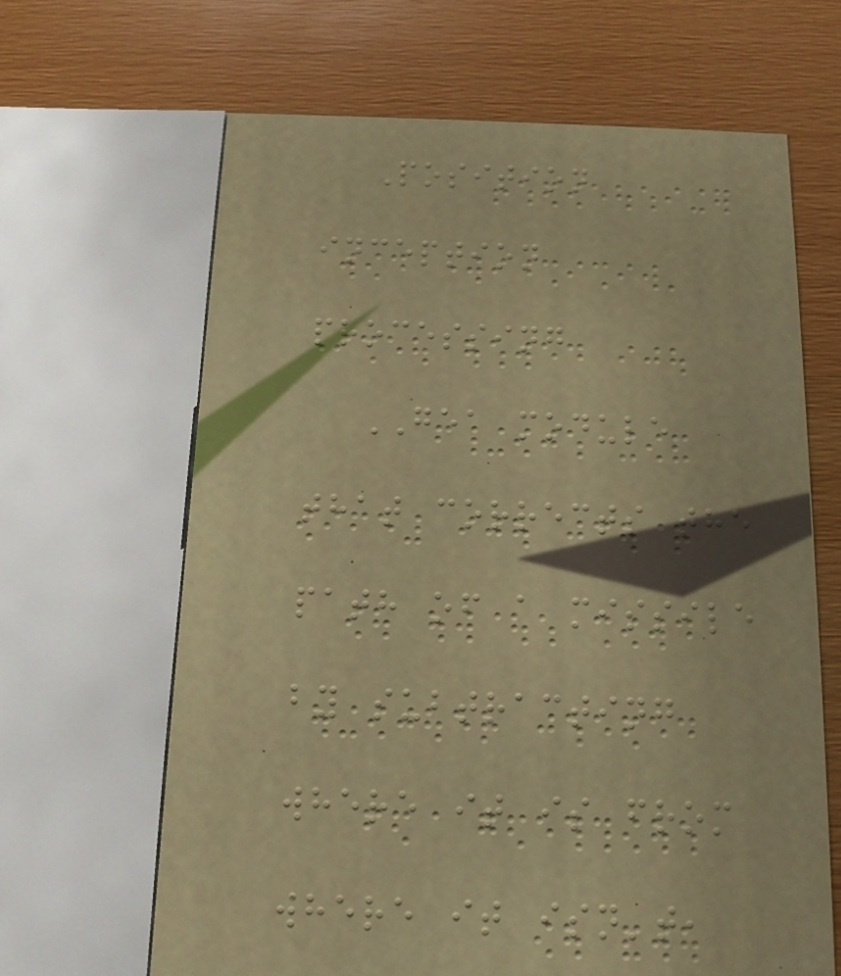Position
inception
processing
GEA module
that corrects the
path of a missile
by subtracting
where it is from
where it isn't,
